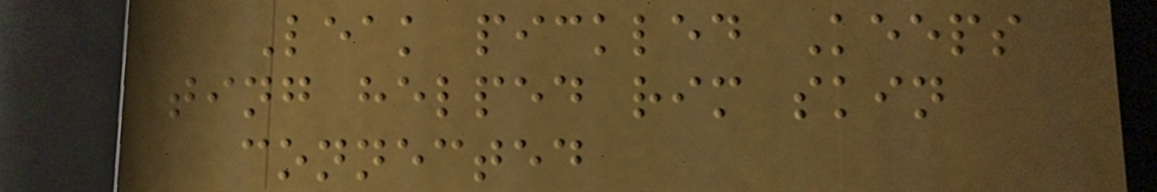Leak pickled Keeps
ting helped rim skin
connected
